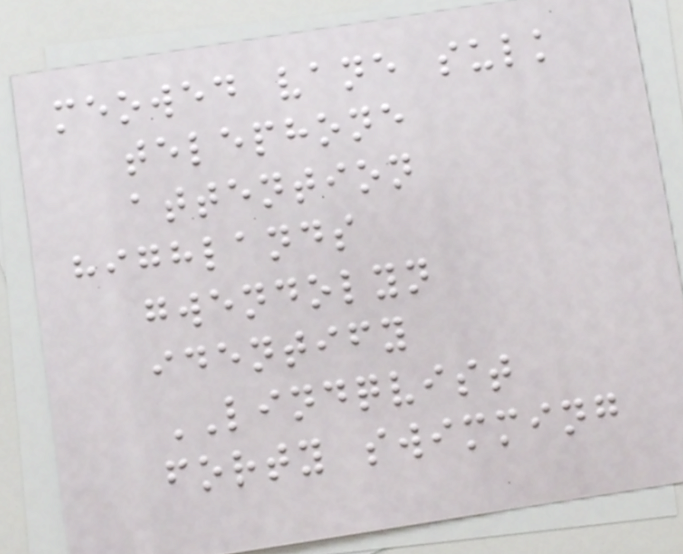meowed vane sulk
telephone
attention
highlands
gwendolyn
identify
LINDQVIST
forty swimming
